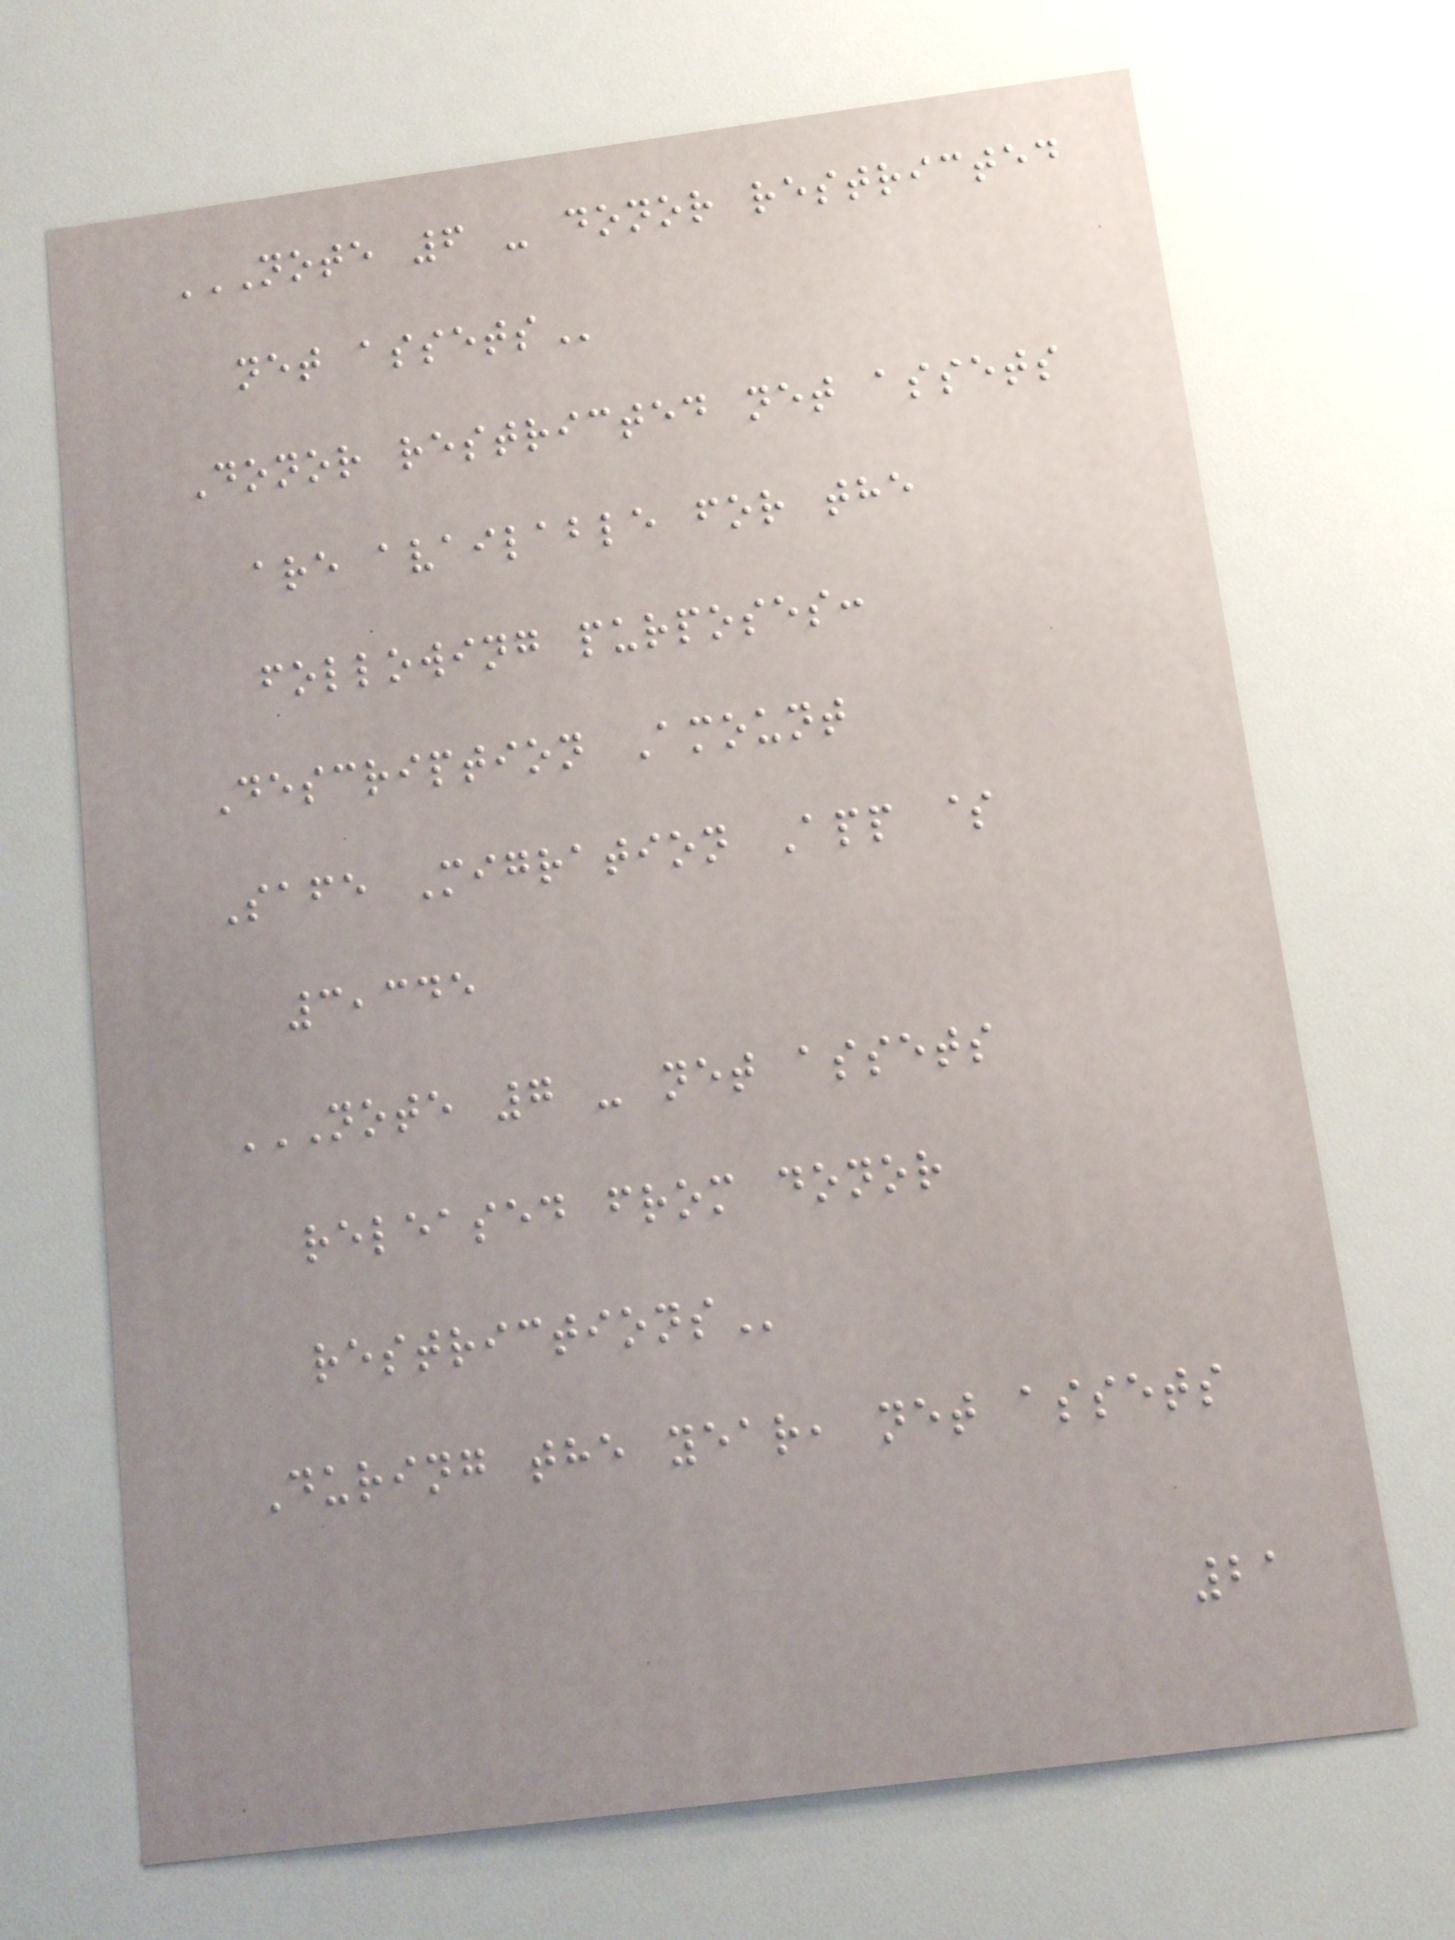NOTE 6 - DONOR RESTRICTED
NET ASSETS
Donor restricted net assets
are available for the
following purposes:
Description Amount
Safe Migration App $
3,345
NOTE 7 - NET ASSETS
RELEASED FROM DONOR
RESTRICTIONS
During the year, net assets
21
